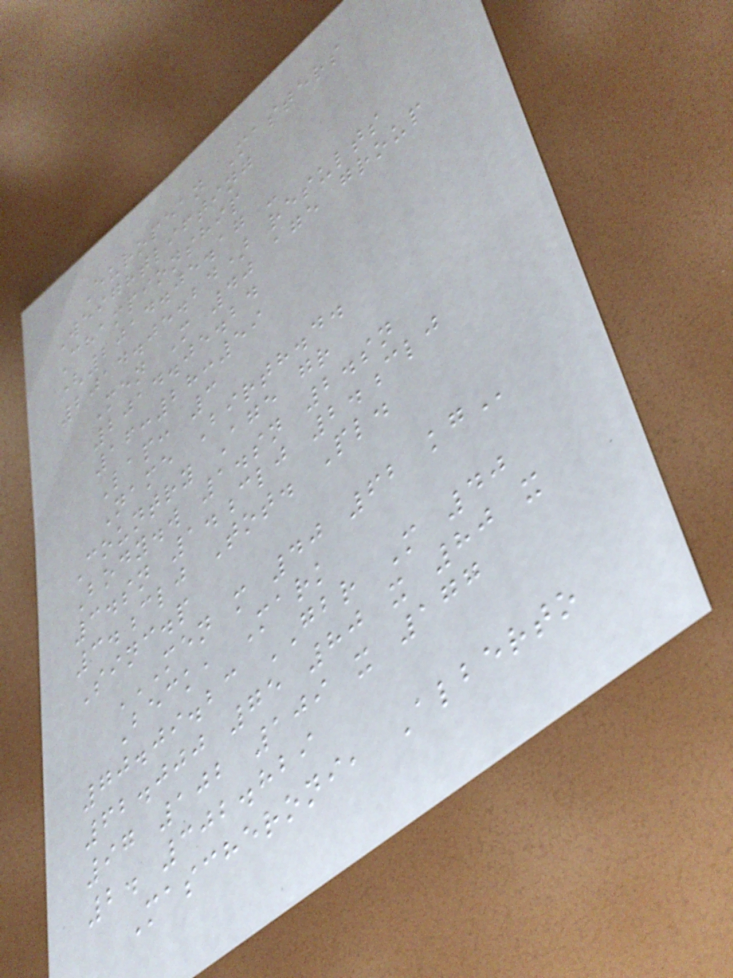European Masters
Weightlifting
Championship
(2014.05.17 -
2014.05.24) results
Men M 40 age group
2014.05.24
16:28:59
Lap: 3
Name Birth.d.
Country Age gr
Body.w 1.sn 2.sn
3.sn 1.clj 2.clj
3.clj Tot. Pl.
Sinc.p
MEN M 40 62 KG
Beck, Mark
70.09.23 GBR M 40
62.000 75 80 x 80 x
97 102 109 x 177
2. 302.829
Mascheroni, Alberto
